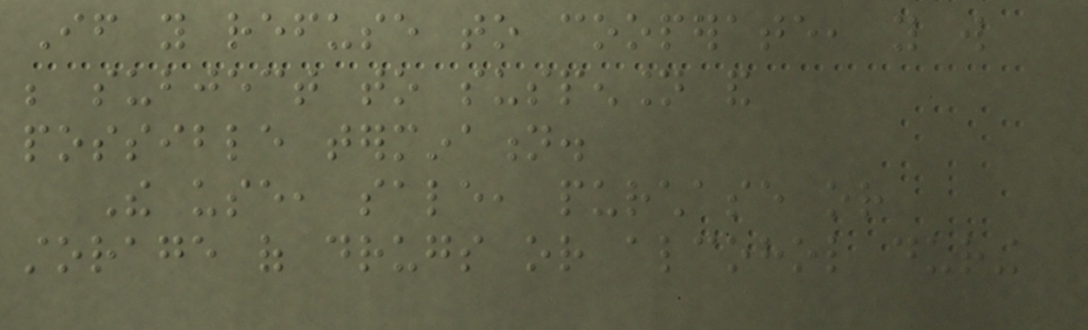If you refuse to cooperate, you will
be subject to suspension and
possible termination.
The use, sale, purchase or
storage of drugs or alcohol during
